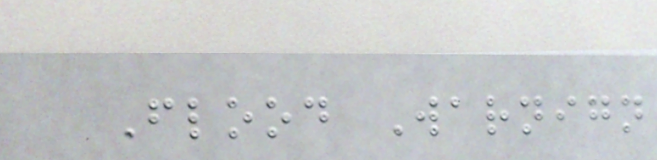Flood Warnign
